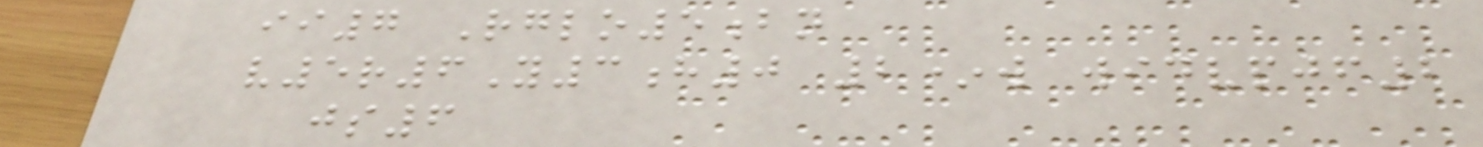ii7 Rglo5bn
v5r6Y3h0 2*w widvpjf2
js6
